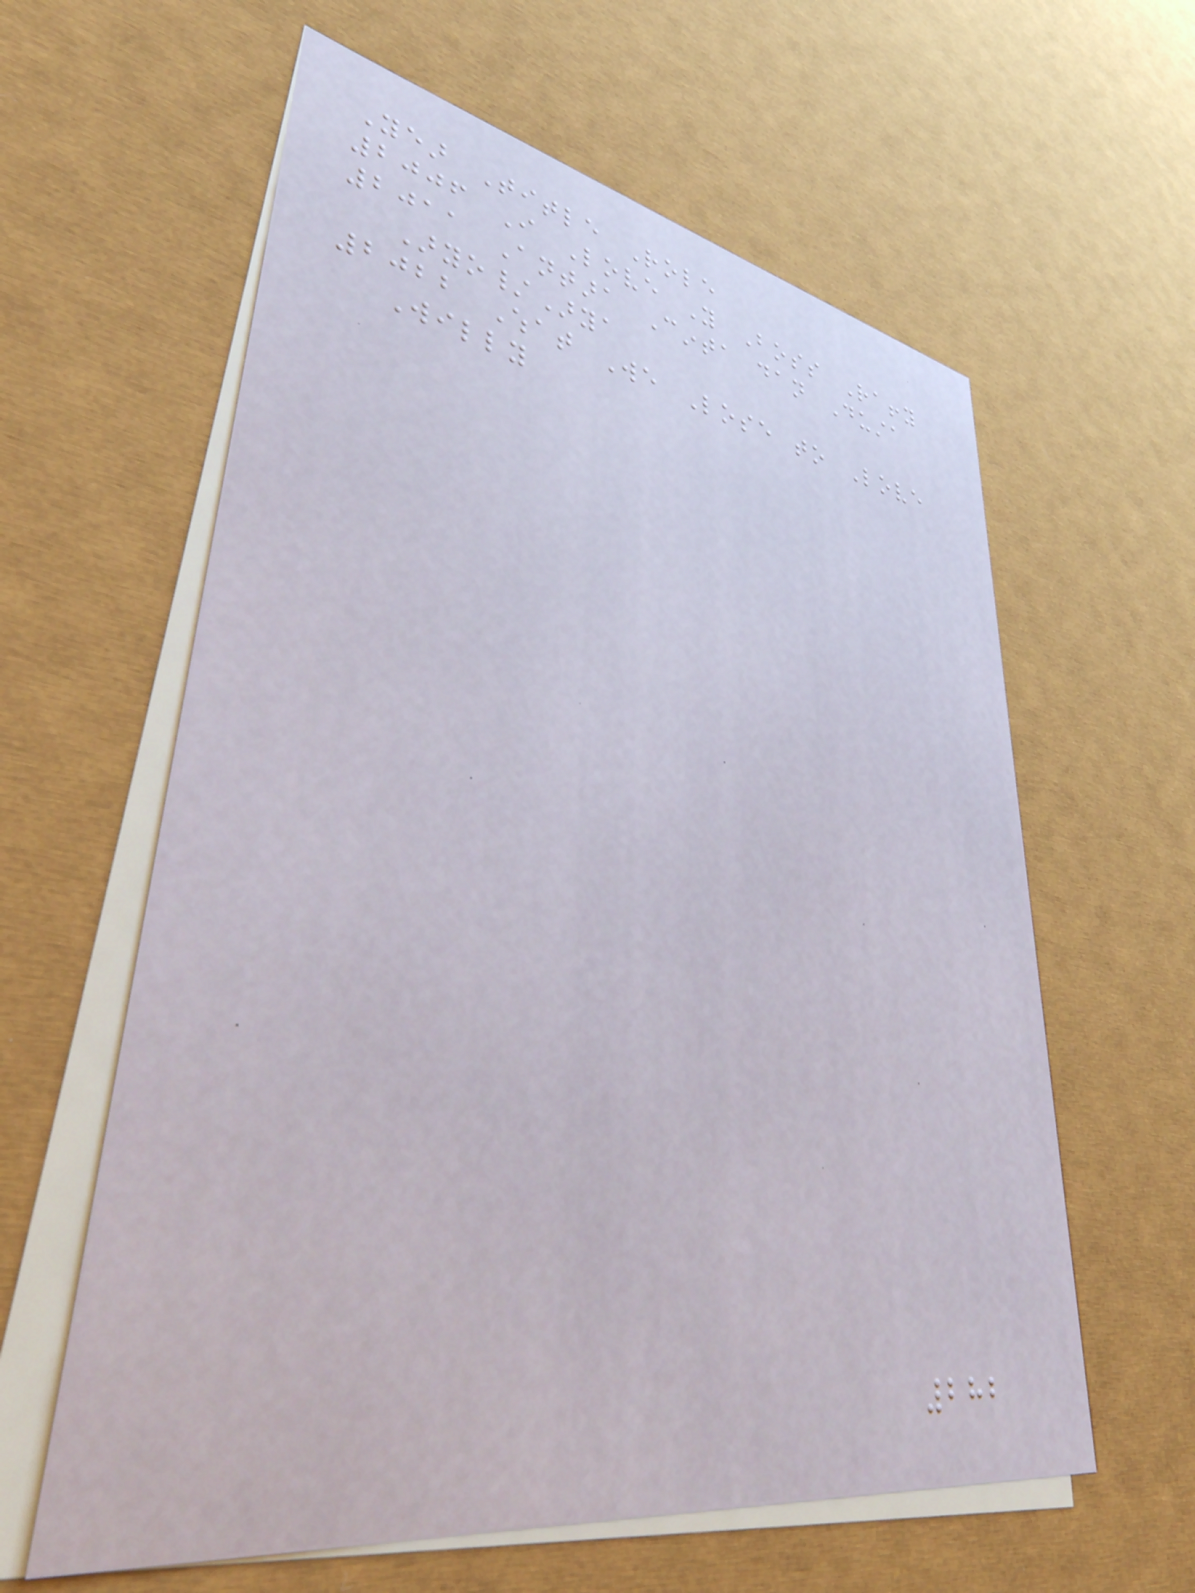Year Title Role
2006 I Love You Boss Raffy
2011 Antara Cinta dan Dusta
Aryo/Arya
2022 What We Lose to Love
Willy
282
